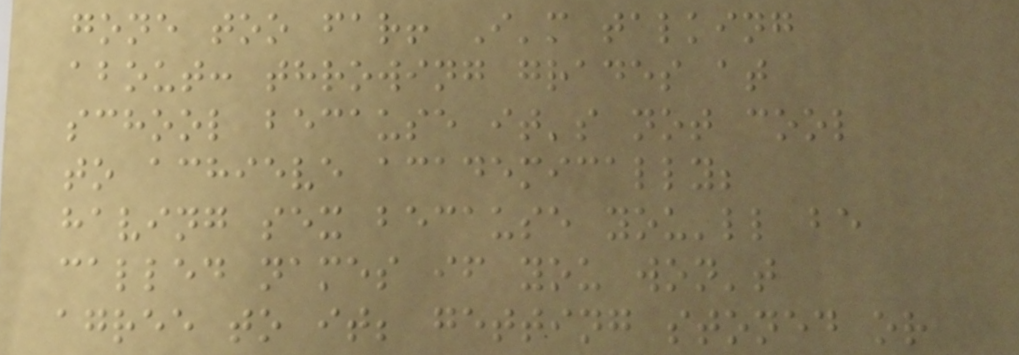gone too far! I'm talking
about: throwing grades at
school because it's not cool
to achieve academically;
having sex because you'll be
called names if you won't
agree to it; getting stoned or
